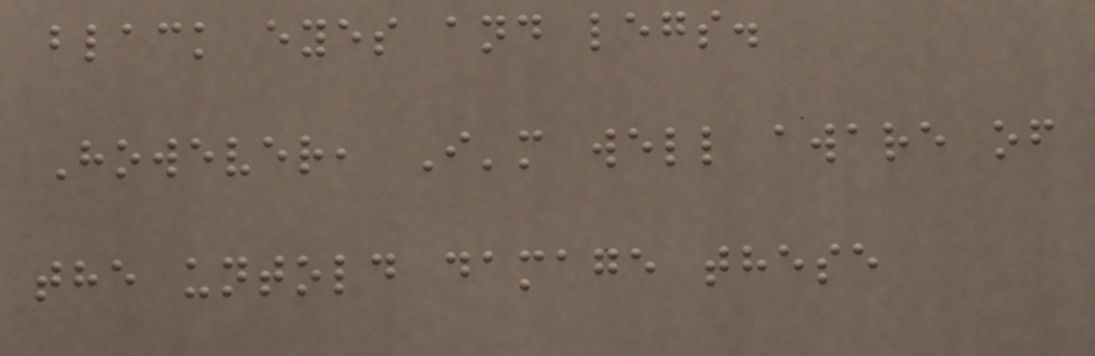black eyes and legs.
However, I'm well aware of
the untold damage these
